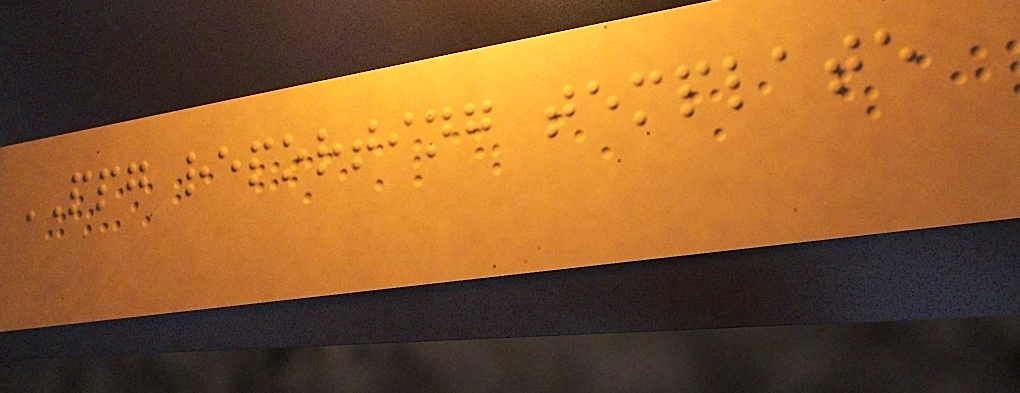PPG reporting template
